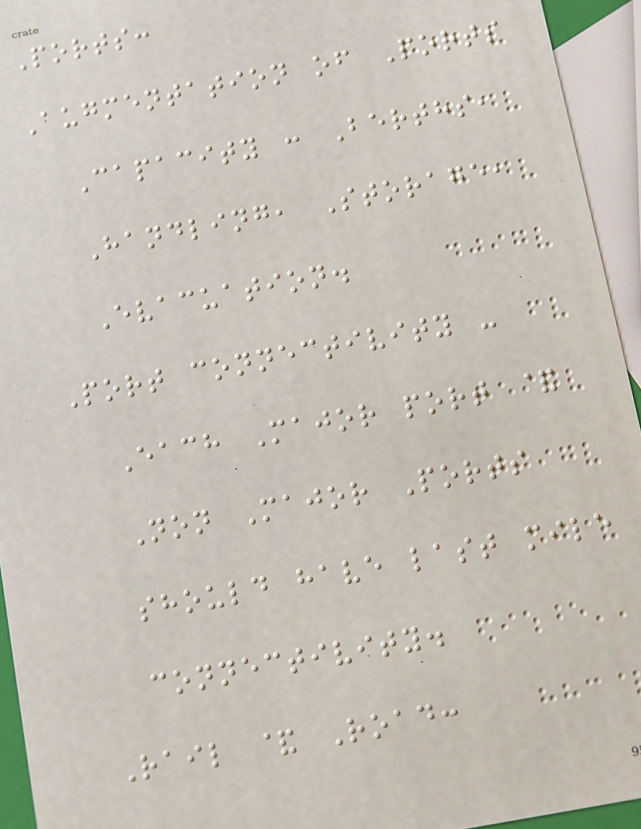Ports:
Augmentation of Ports
Capacity : Berths,
Handling, Storage,
Evacuation.
Port connectivity -
Each Major port &
Non Major Ports
should have last mile
connectivity.
Rail & Road:
